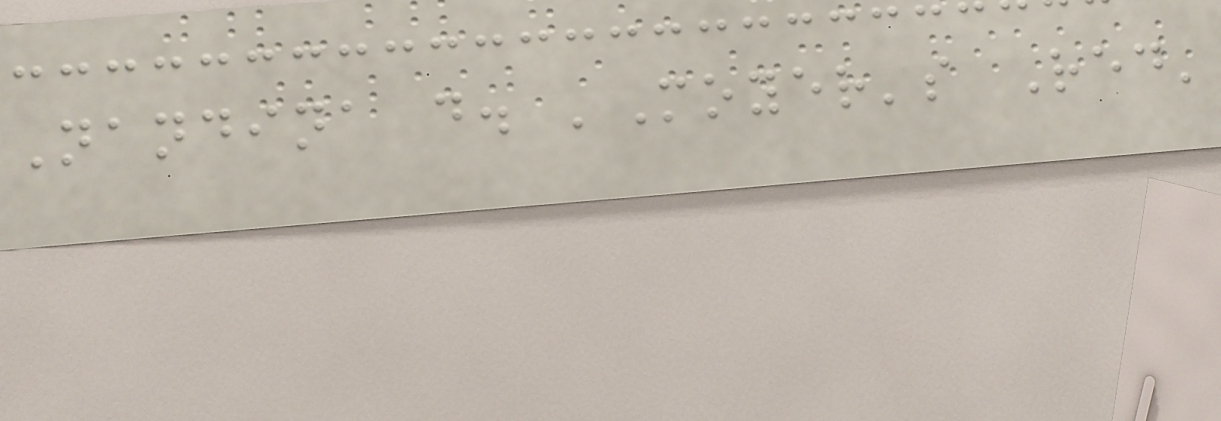Nandina d. 'Moyer's Red'
